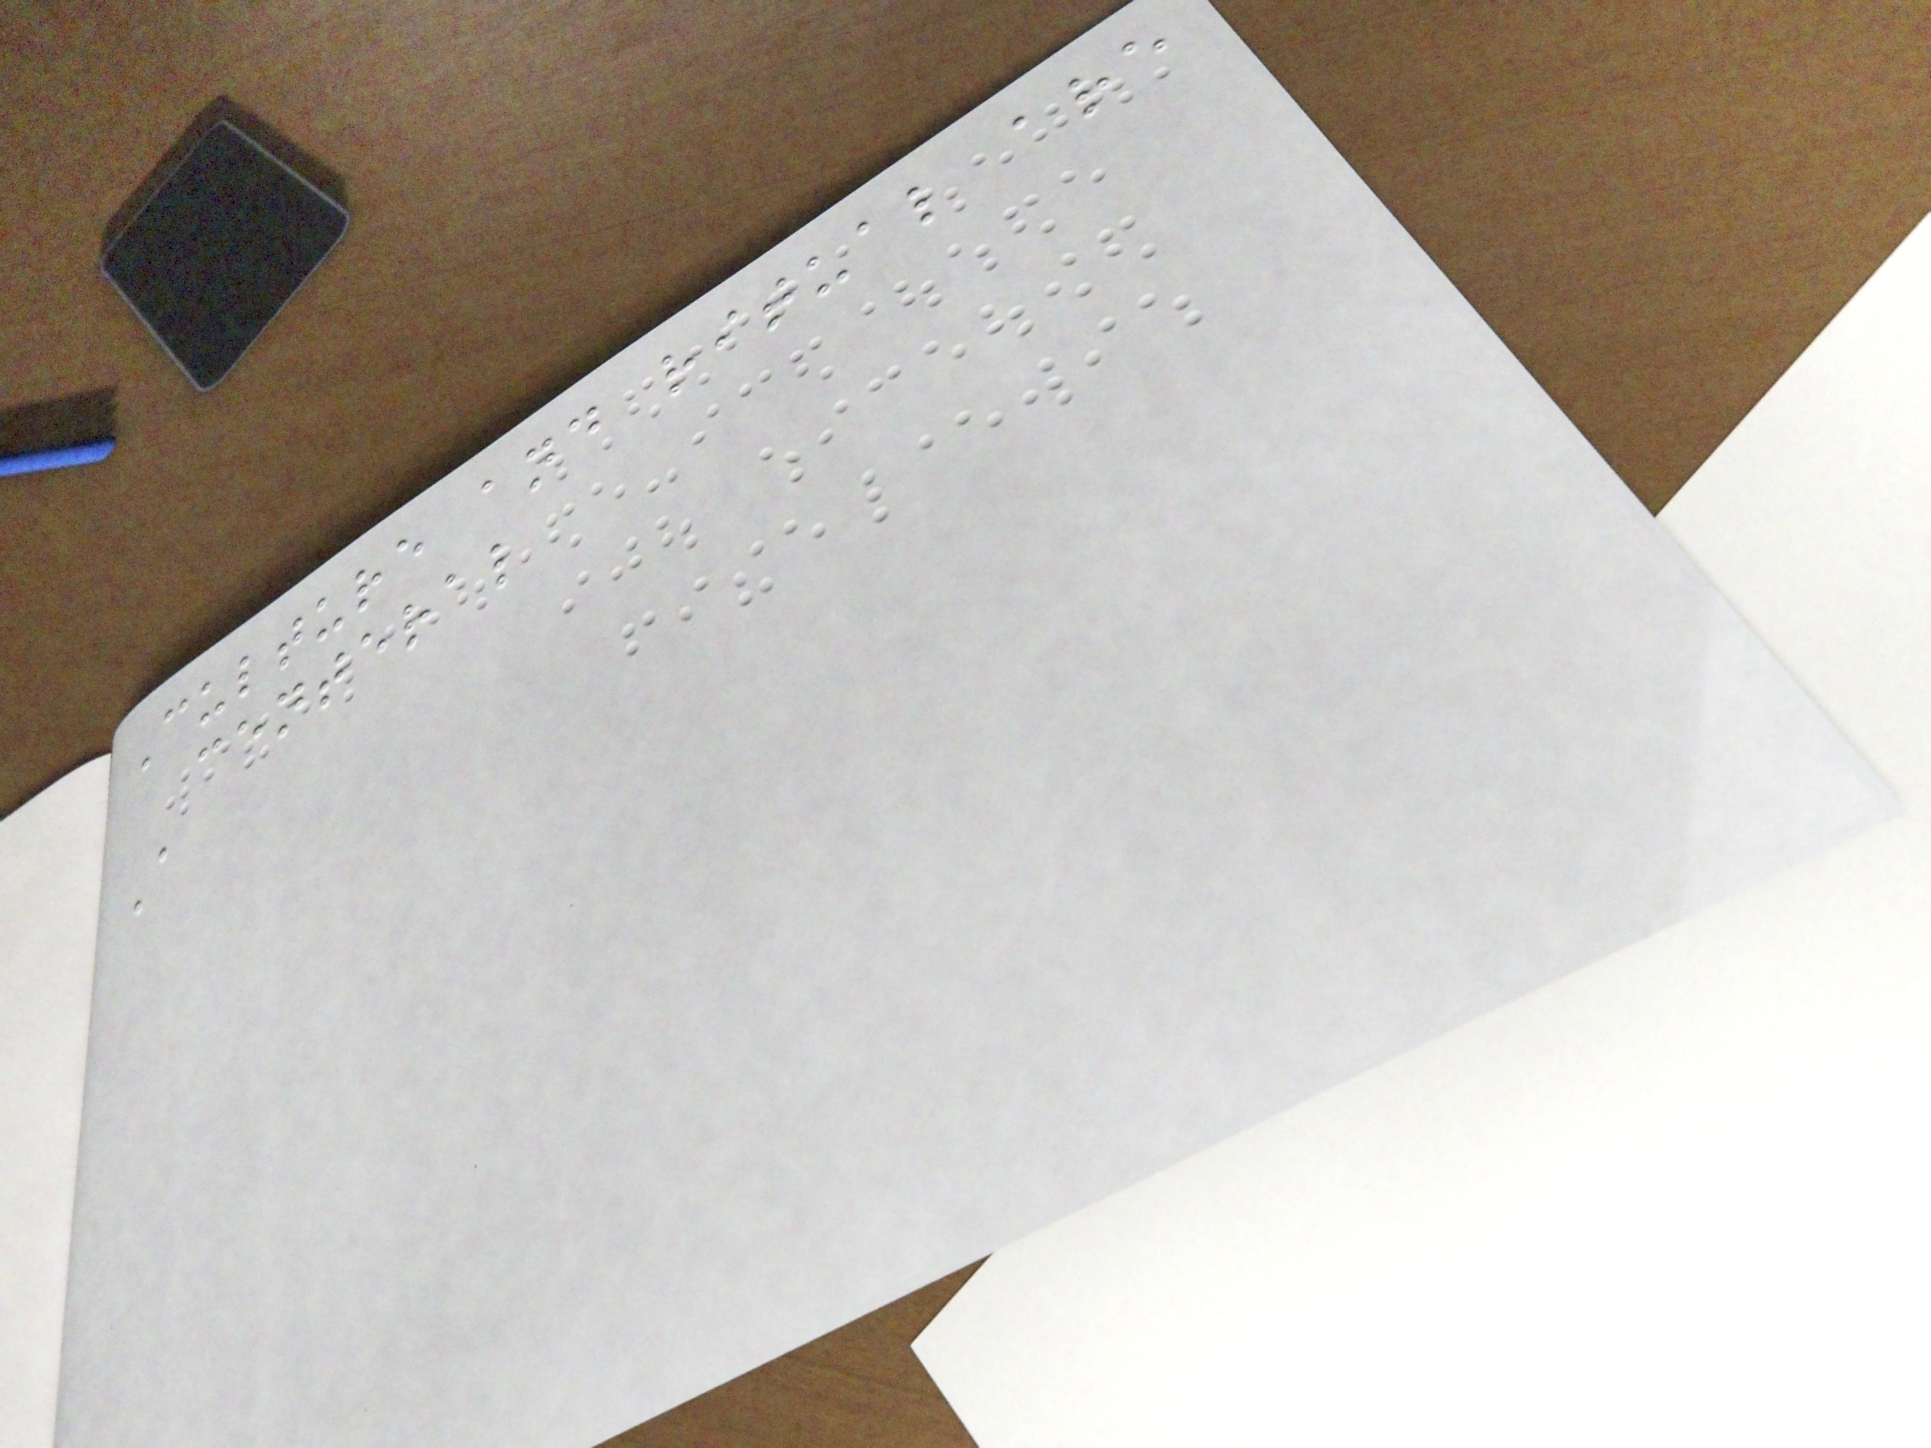Culture and ritual are
centeral
A
